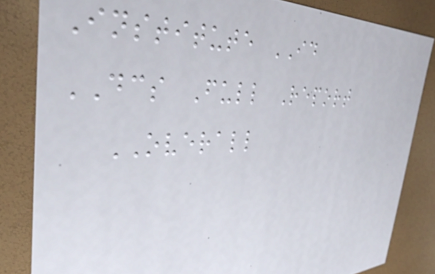Institute ID
DCS Full Report
OVERALL
